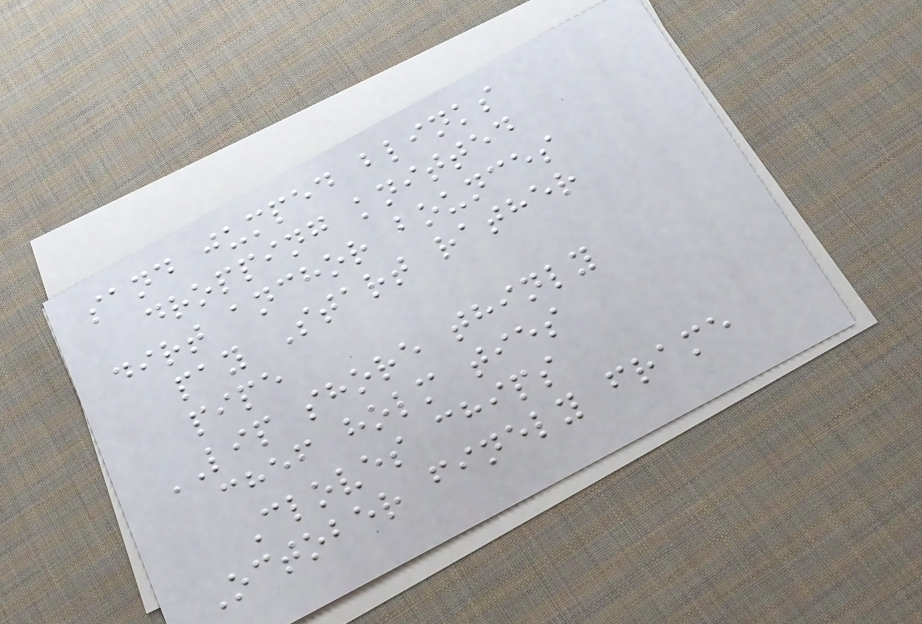sand jumped blinks
dropping knitted
dirt anchor bounces
pay Start rather
pipe
LIP shore thinly
chef holm ties
Cloves chips
October finely frame
